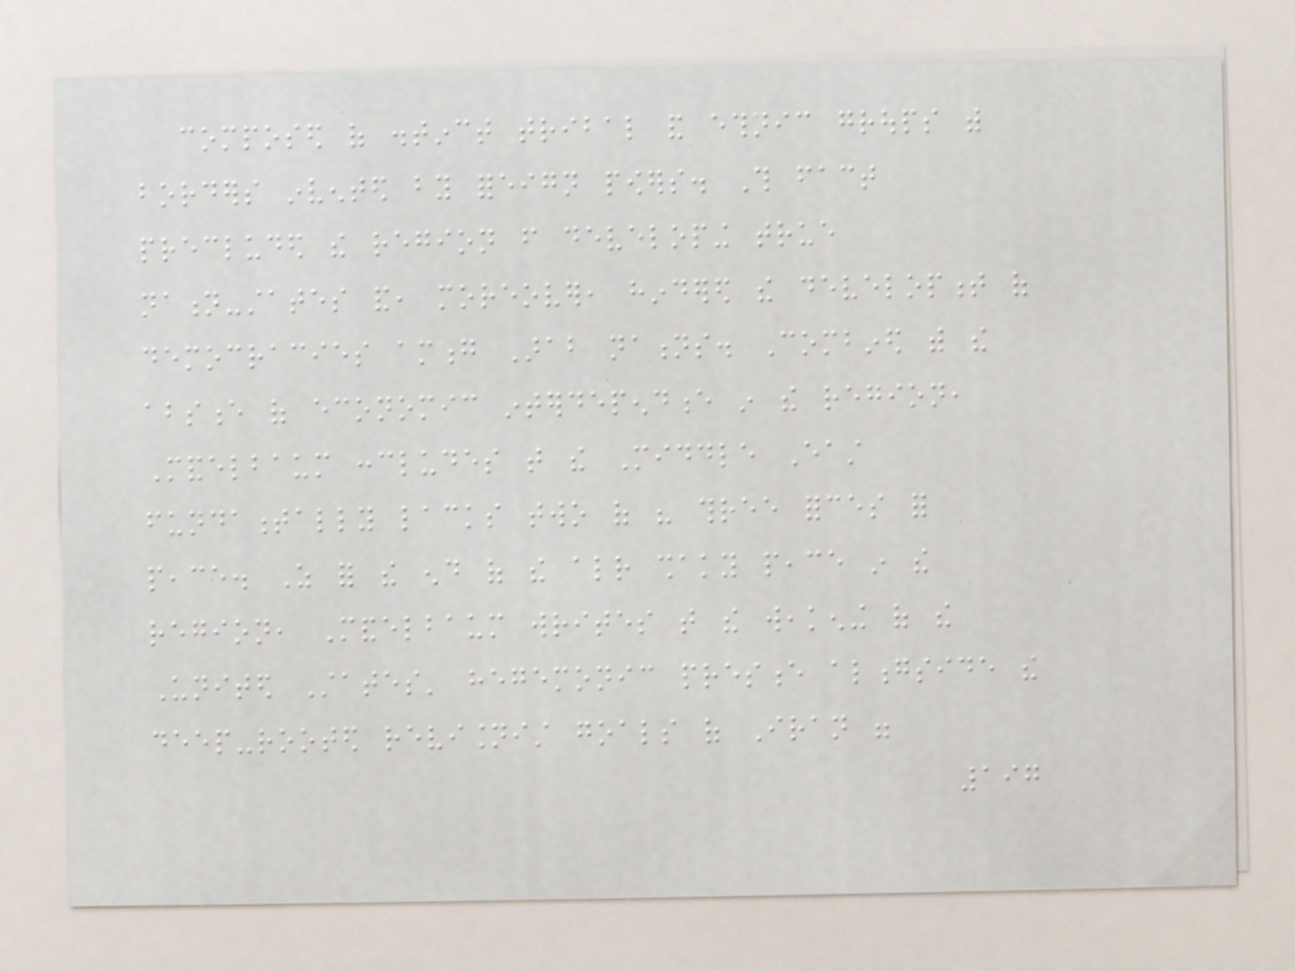composed of distinct tribal and ethnic groups with
borders invented by foreign powers. This fact
precluded the region from developing true
nation-states and, moreover, hindered the development of
democracies among Arab nations. Combined with the
absence of economic interdependence in the region,
Mandelbaum concludes that the Middle East
fundamentally lacks two of his three forces for
peace. As for the end of the already shaky peace in the
region, Mandelbaum writes that the weakening of the
United States' hegemonic presence alongside the
deep-rooted revisionist goals of Iran were
197
